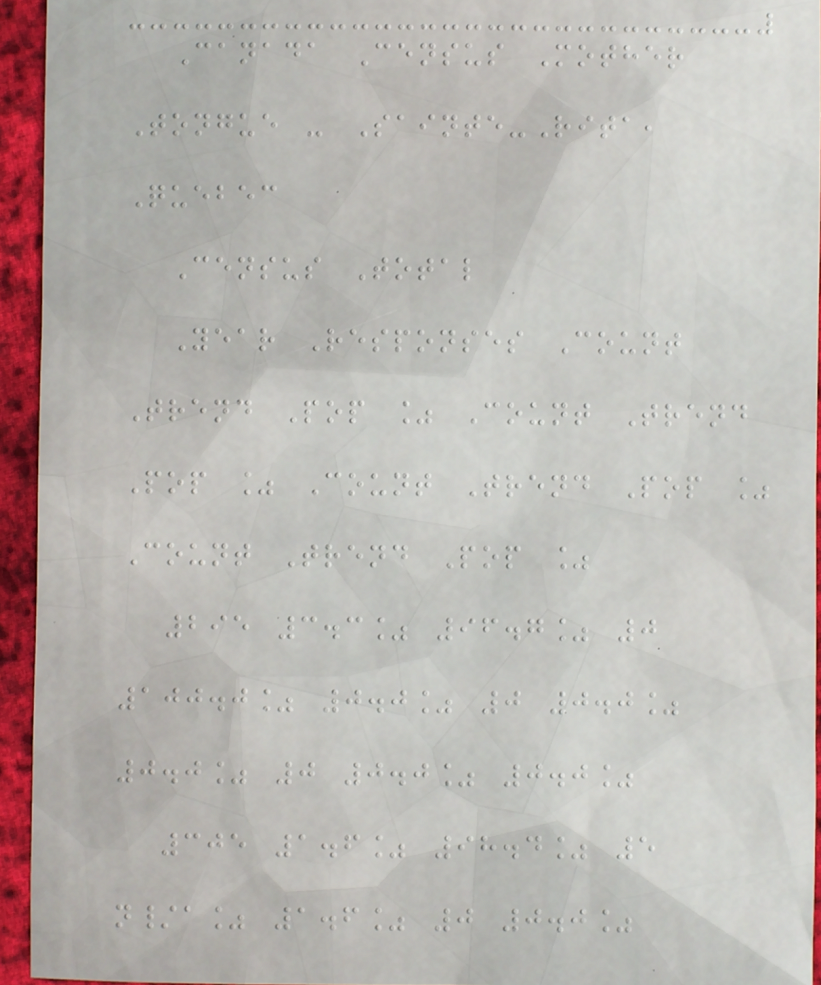Canada Census Mother
Tongue - Sainte-Rita,
Quebec
Census Total
Year Responses Count
Trend Pop % Count Trend
Pop % Count Trend Pop %
Count Trend Pop %
295 3.3% 96.7% 0
100.0% 0.0% 0 0.0%
0.0% 0 0.0% 0.0%
305 1.6% 98.4% 5
n/a% 1.6% 0 0.0%
